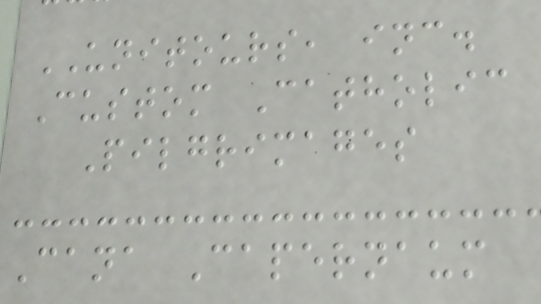UNITOURS, inc.
Custom Catholic
Pilgrimages
Cana Capernaum
